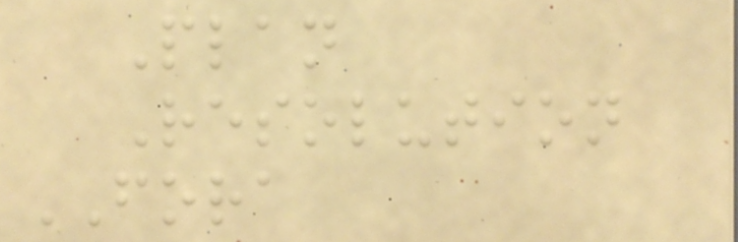Plan
Resolution
FORA
